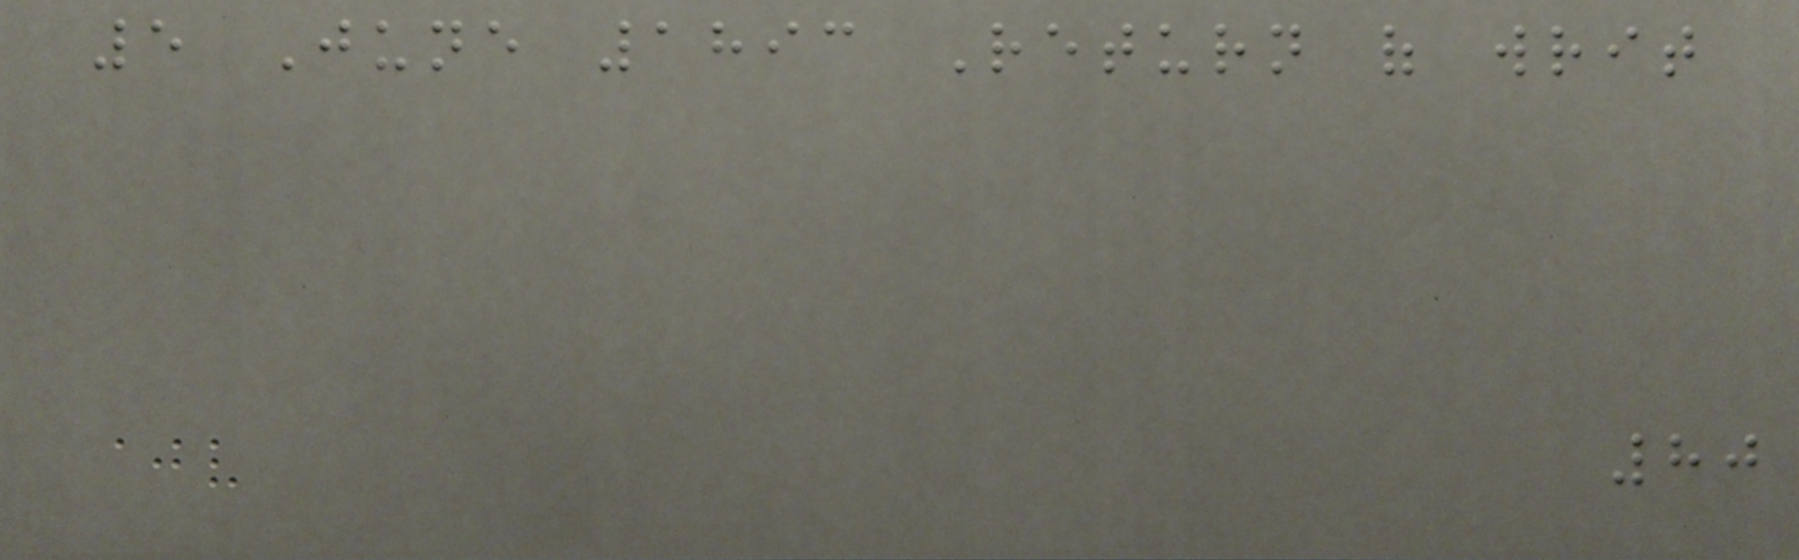5 June 1893 Return of writ
80
